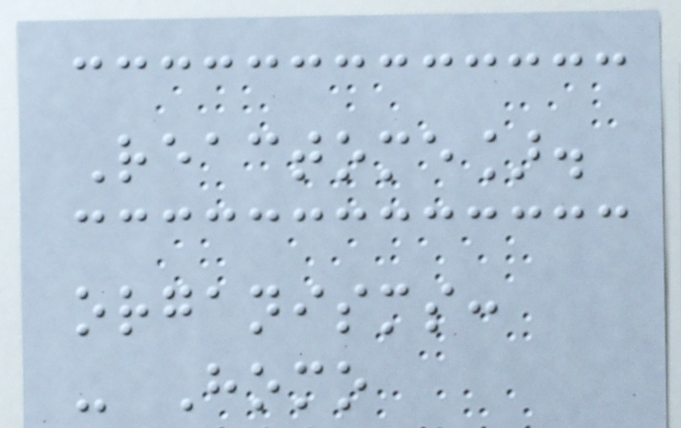Reactome].
organisms:
- Homo
